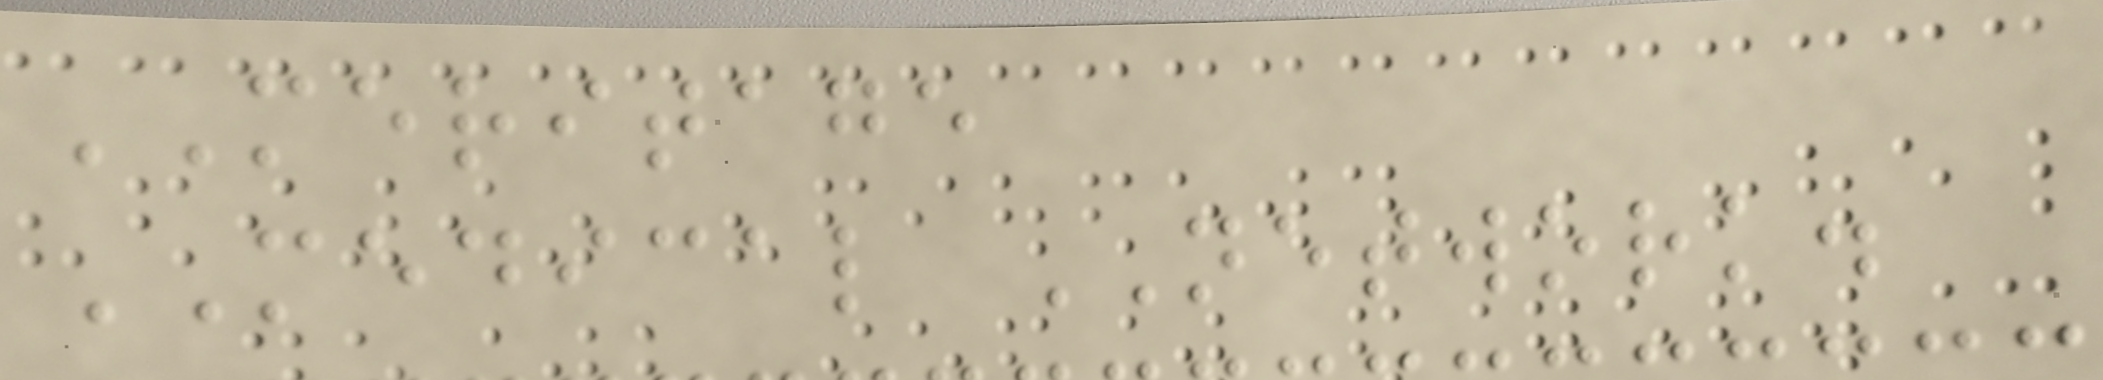MERITAGE
MEDICAL NETWORK.
